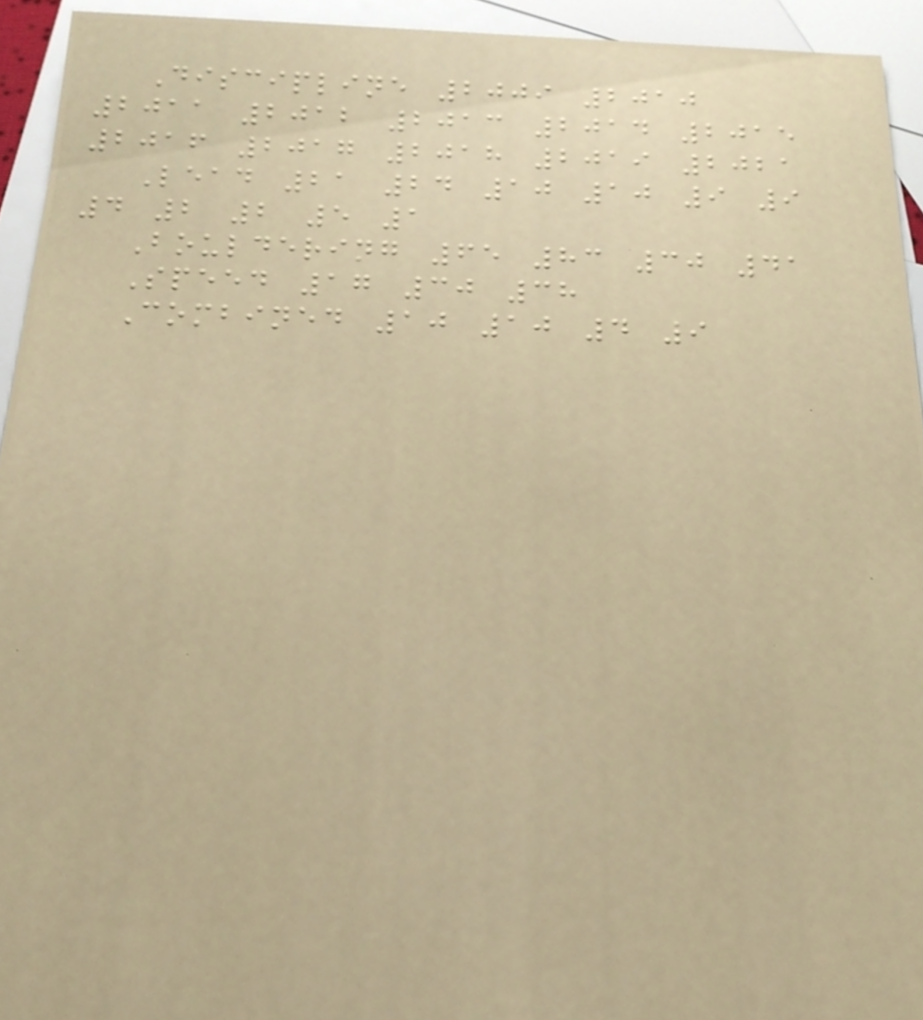Discipline 2009 2010
2011 2012 2013 2014 2015
2016 2017 2018 2019 2021
Lead 21 24 10 10 9 9
4 2 2 5 1
Bouldering 65 83 30 41
Speed 17 30 38
Combined 10 10 4 9
